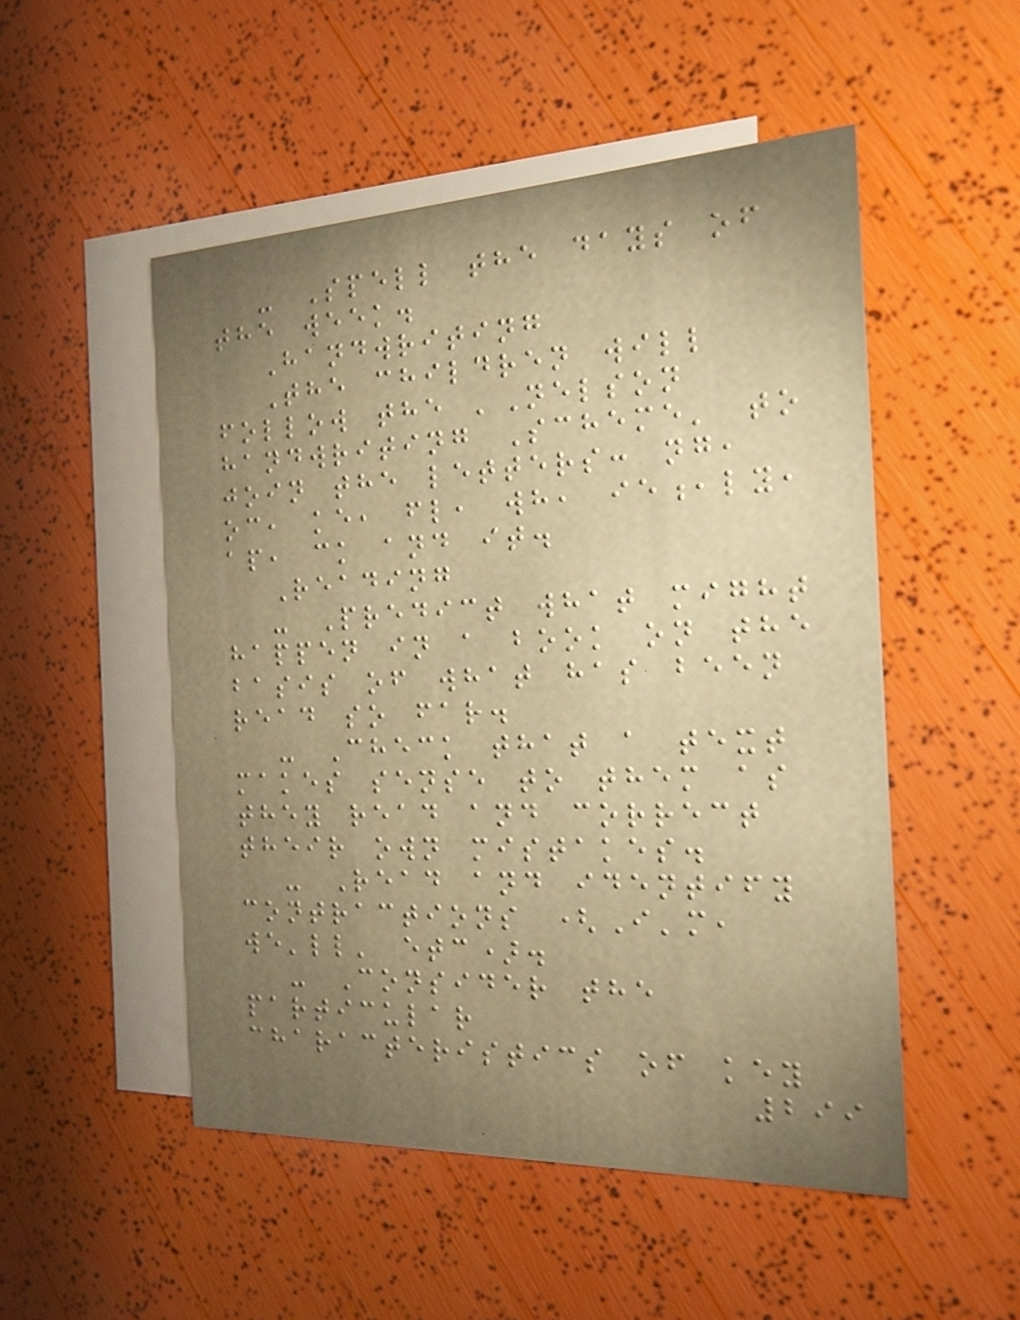- Spell the days of
the week.
Handwriting
The children will
follow the 'Nelson
handwriting Scheme' to
join the letters: ng,
oc, ke, fl, wh, ie,ly,
ap, ck and it.
Reading
- Predict what might
happen in a book on the
basis of what has been
read so far.
- Check that a text
makes sense to them as
they read and correct
their own mistakes.
- Read and identify
contractions (I'm,
we'll' etc).
- Consider the
particular
characteristics of key
299
